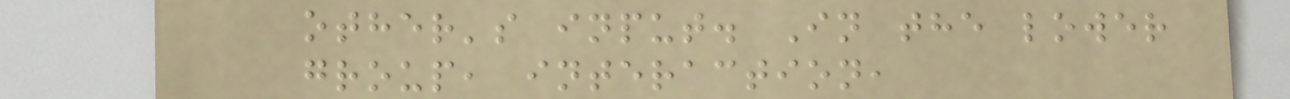other's input. In the lower
group, interaction,
